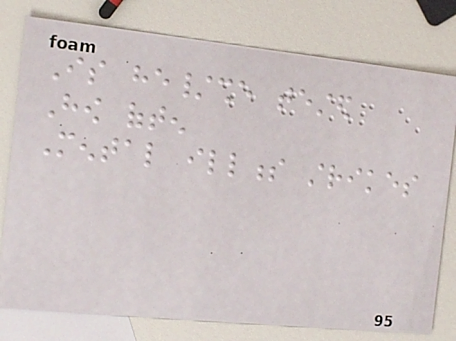Is he/she tested
How often
Mental illness strikes
